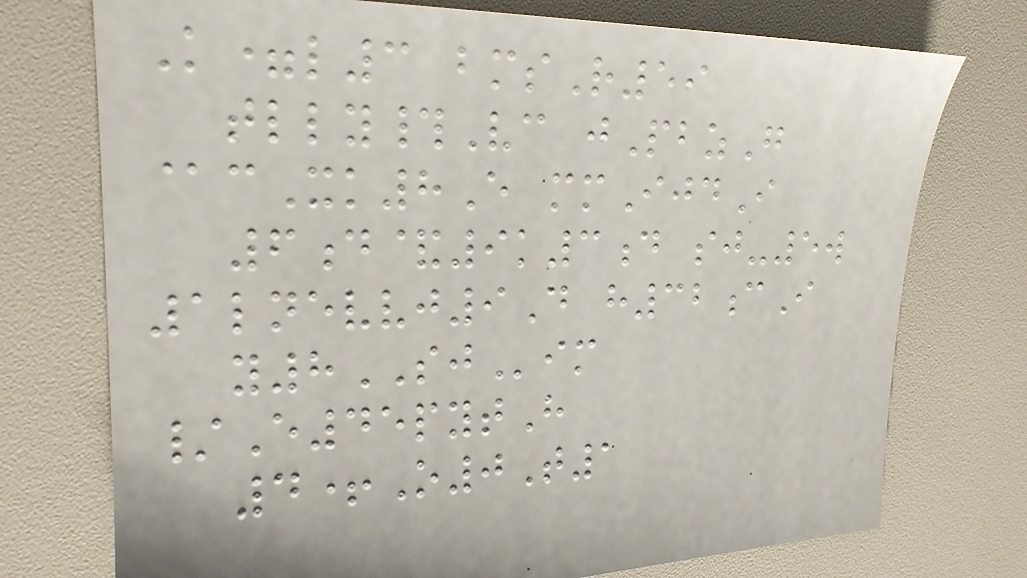K=l3 bmsR59
tlly#Vc jPbzG
@cXk8E mmIjdI
6d&9k3d sj-5w
1lnevvj9D h32cI
y8SJim
/E45pytH
4+O0T1
